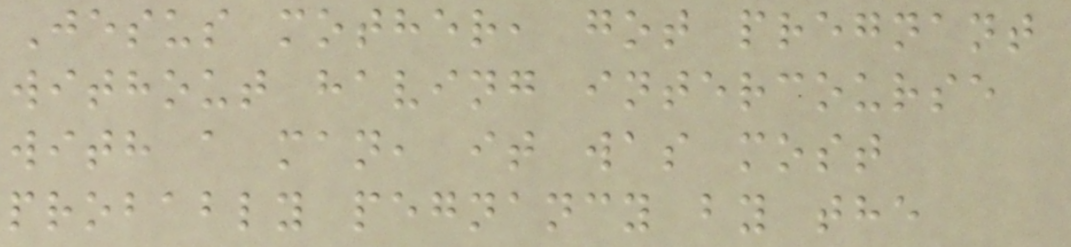Jesus mother, got pregnant
without having intercourse
with a man, it was most
probably pegnancy by the
